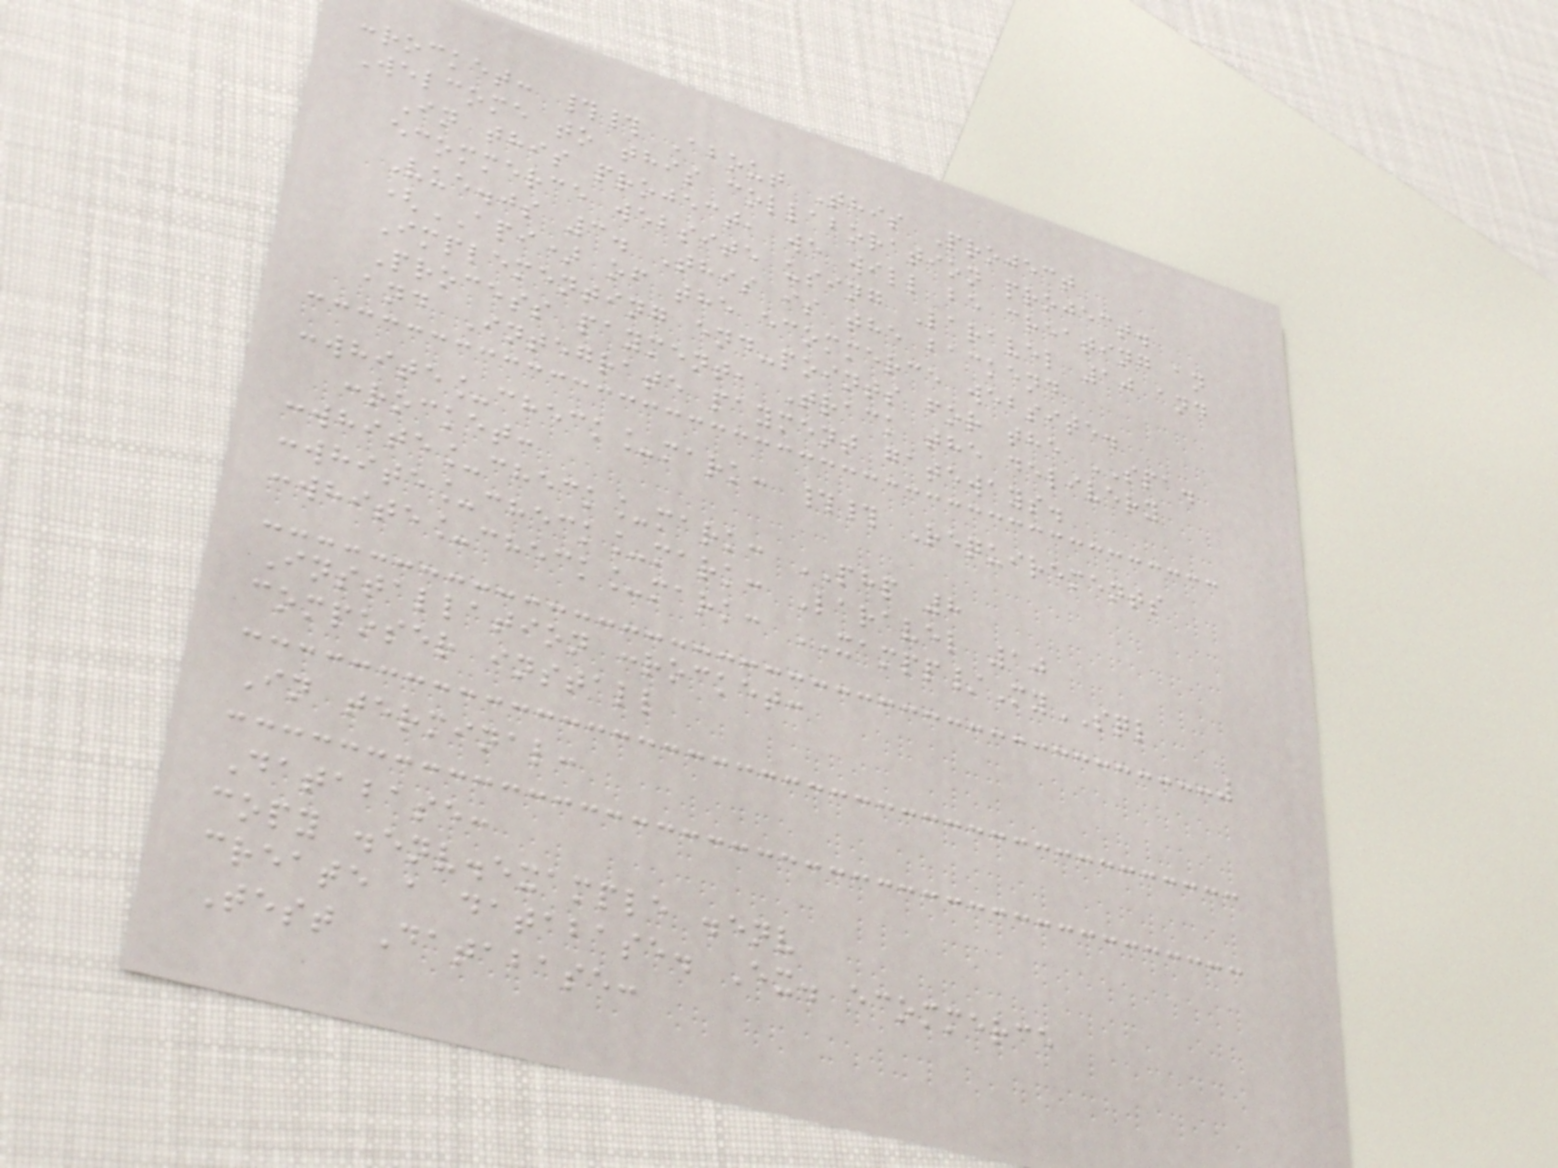:rocket: ## About This Project
Welcome to this collaboration project.
In this project, we will be creating an
ecommerce website using Laravel 10 and
Vue.js 3. This is the backend
(API) of the ecommerce website.
Implementing end-points for the SPA.
Process payment, Track the delivery
and Integrate payment gateways.
:white_check_mark: ## Requirements
:rocket:
:white_check_mark: PHP 8
:white_check_mark: Laravel 10
:white_check_mark: XAMPP/MySQL
Installation :rocket:
composer install
In terminal:
Database:
copy .env.example .env
create a database. Ex. ecommerce
Test Database:
